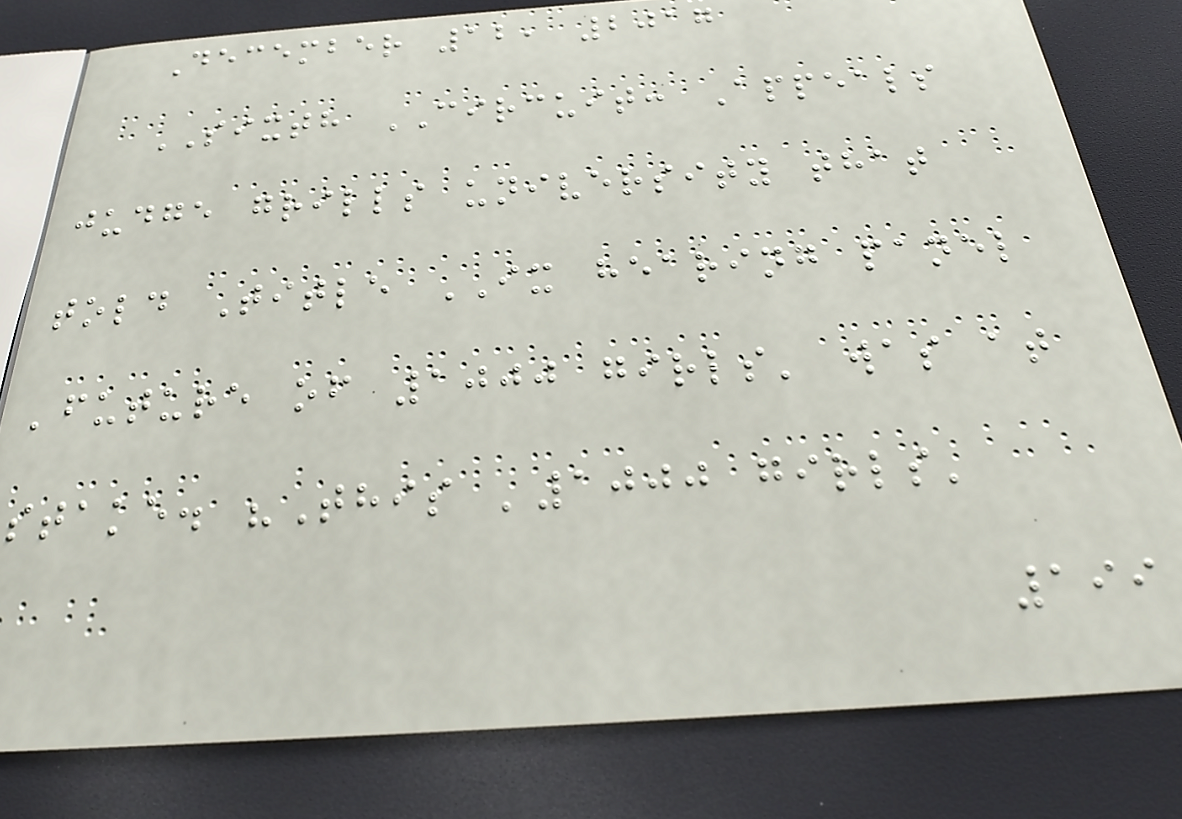December 12, 2017
SIXTH CIRCUIT: Appeals
judge grills university that
told Title IX hearing panel
'future of 1000 girls' was at
stake. "This '1000 girls'
199
